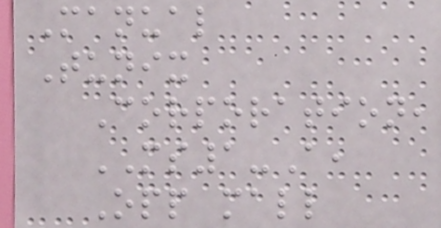Manual
Tunix
Corporation,
MS1-A,
Opp mall
